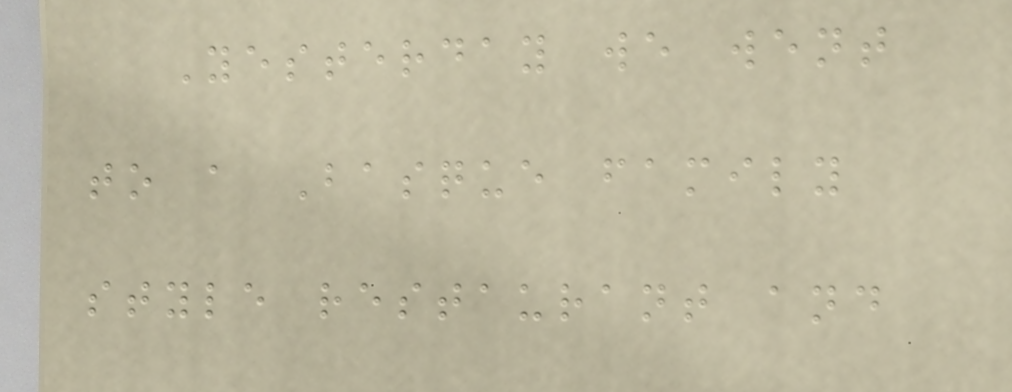Yesterday we went
to a Basque family
style restaurant and
